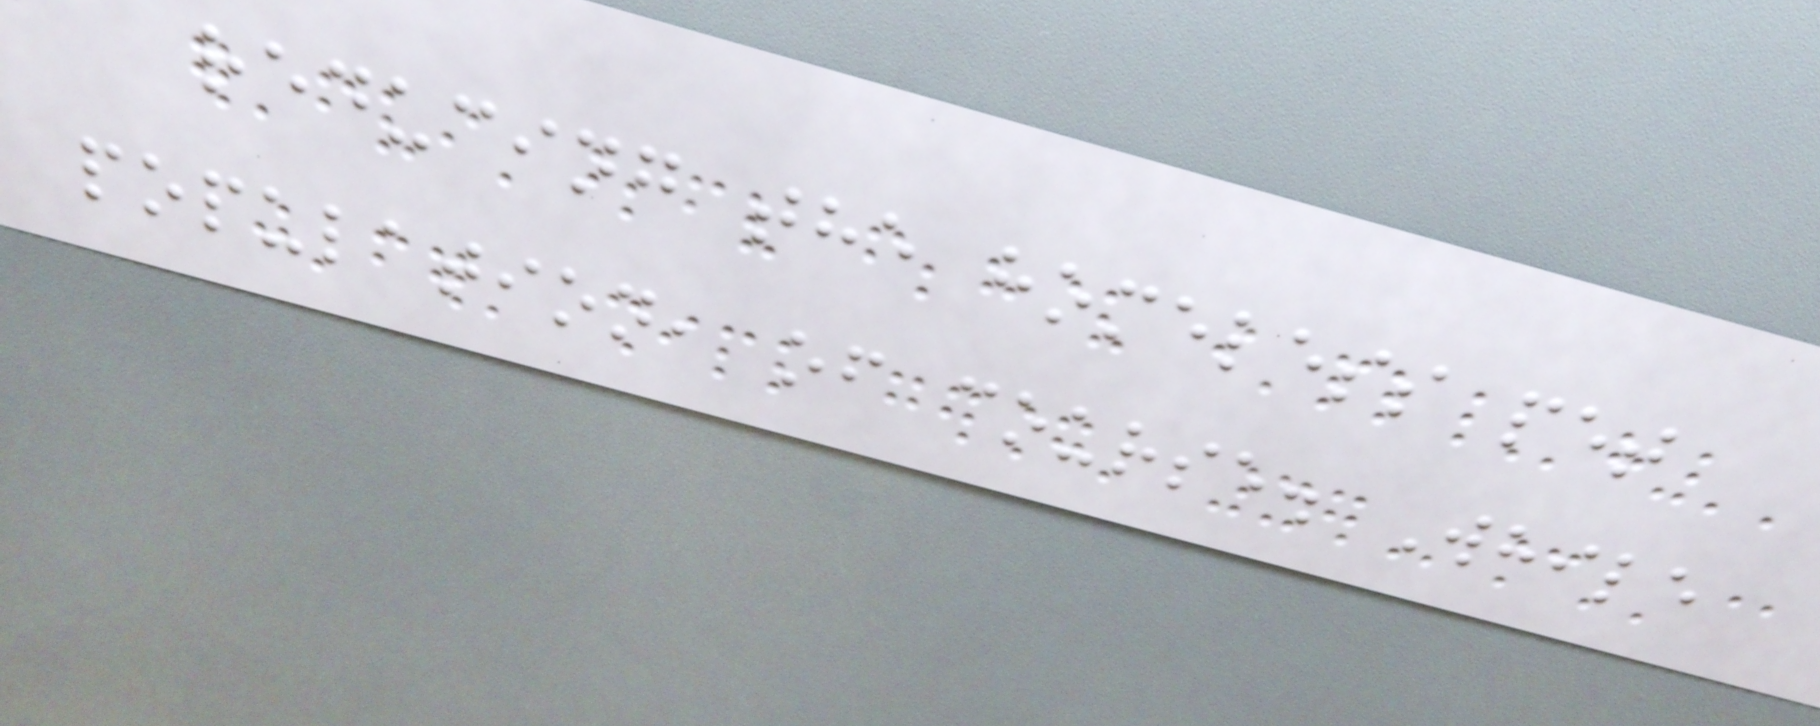reducing the homeless pet
population, of course. While
